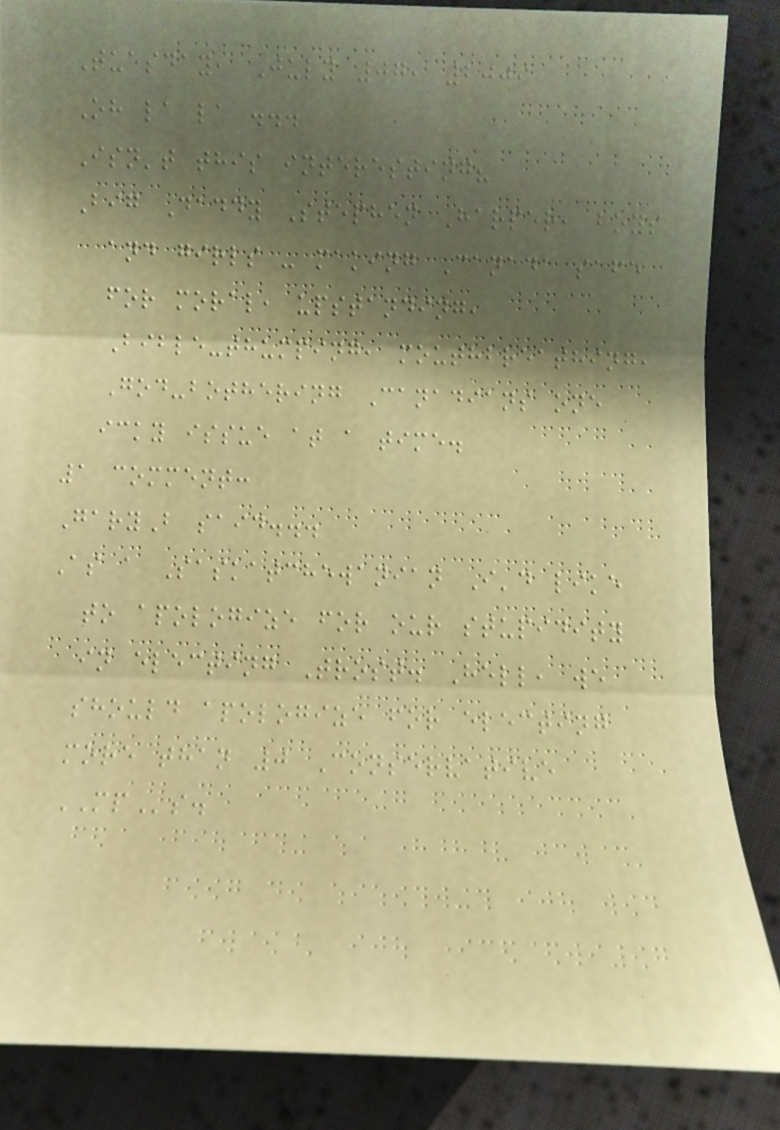Tuesday, July 07, 2009
Oh la la ...
Isn't this interesting?
Big Daddy Stephen Harper, boys
and girls - making Canada safe
for moral, upstanding,
Bible-thumping, mouthbreathing,
God-bothering Canadians one
icky issue at a time.
1 comment:
GaryB said...
As a Saskatchewanian I'd like
to apologize for our stupidity
in electing Trost. Hell, we
should apologize for electing
more than 0 Conservative
MPs.
